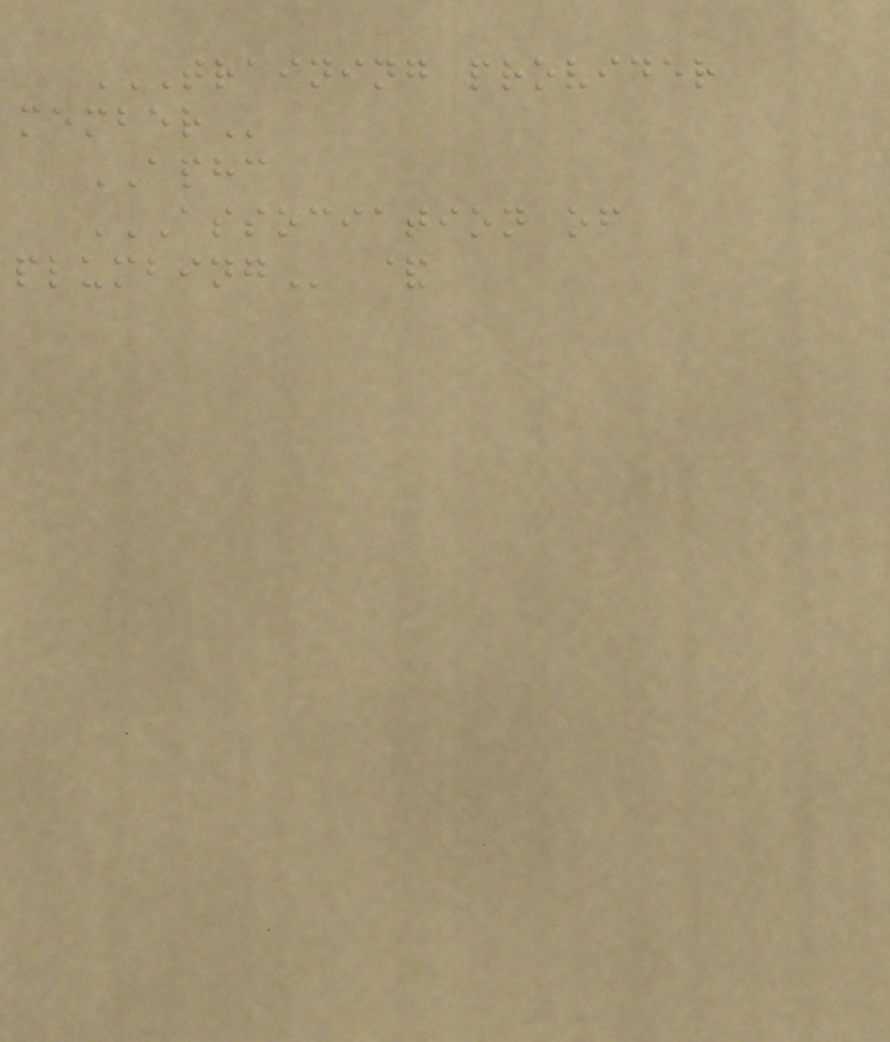TRAINING PROVIDER
MEMBER
APHC
ASSOCIATION OF
PLUMBING &
